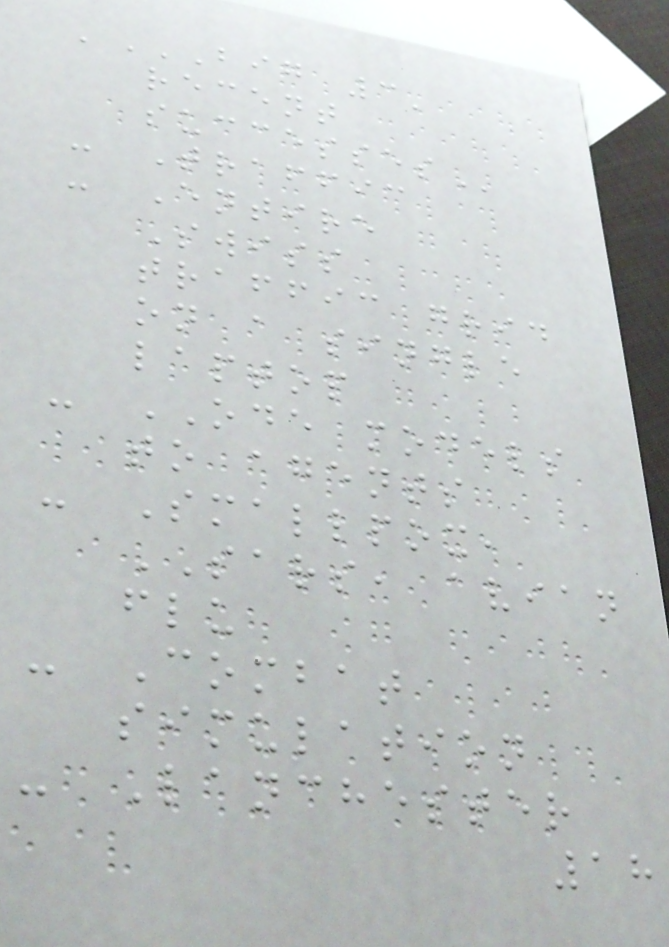'BIG 3'
RECENT
SUCCESSES
- Traffic
- Entire
Swiss
traffic grid
on a single
laptop
- ODE models
to agents
- Smallpox,
SARS, avian
flu
- Combat
simulation
- Lanchester
18
